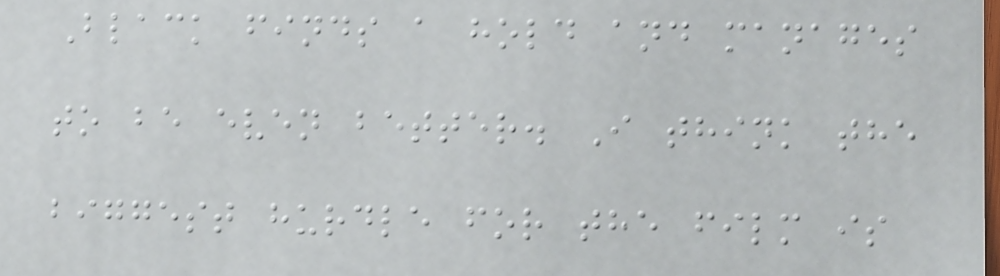Black finds a hold and manages
to be even better. I think the
biggest hurdle for the film is
